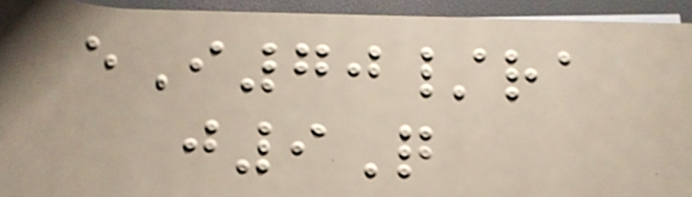eI70/ra
j9Q
